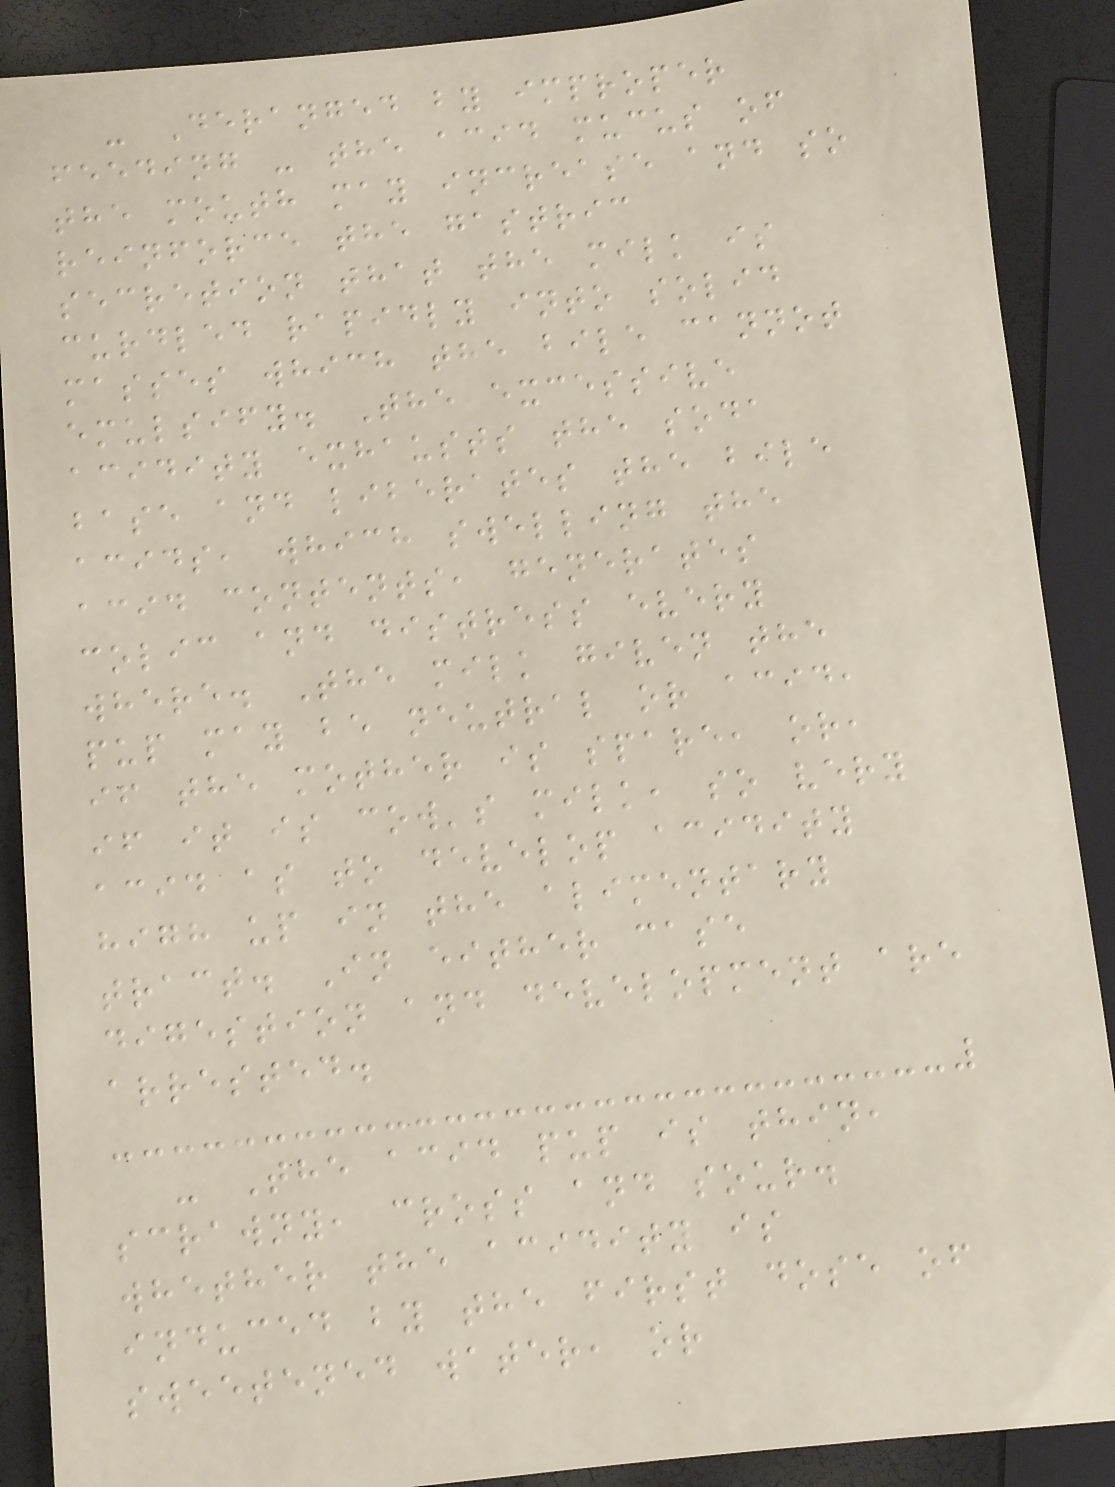- Deranged by improper
feeding - the acid mucus of
the mouth may increase and so
reinforce the gastric
secretion that the milk is
curdled rapidly into solid
masses which the bile cannot
emulsify. The excessive
acidity exhausts the soda
base and liberates the bile
acids, which swelling the
acid contents, generates
colic and distress every
where. The milk given the
pup may be neutral or acid,
if the mother is spare, or,
if it is cow's milk, so very
acid as to develop acidity
high up in the alimentary
tract. In either case
digestion and development are
arrested.
- The acid pup is thin,
scrawny, cross and sour.
whether the acidity is
induced by the first dose of
sweetened water, or
